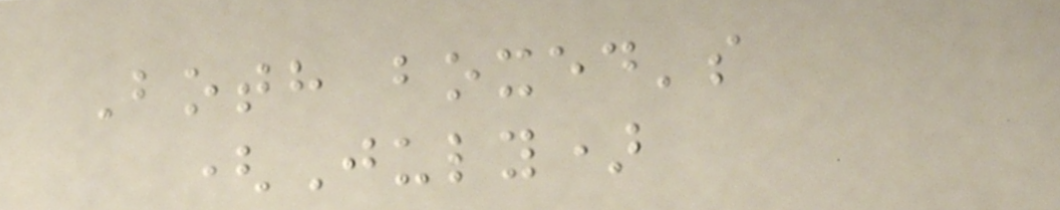Both boxed's
(July)
